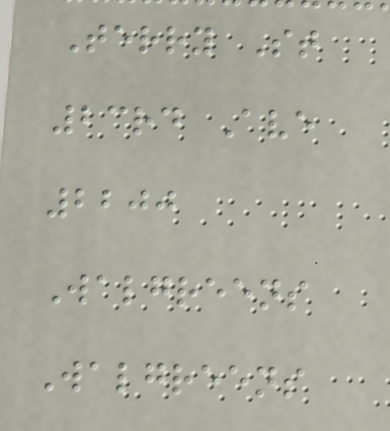Terry St
23rd Ave
2200
Walgreens
Walgreens
